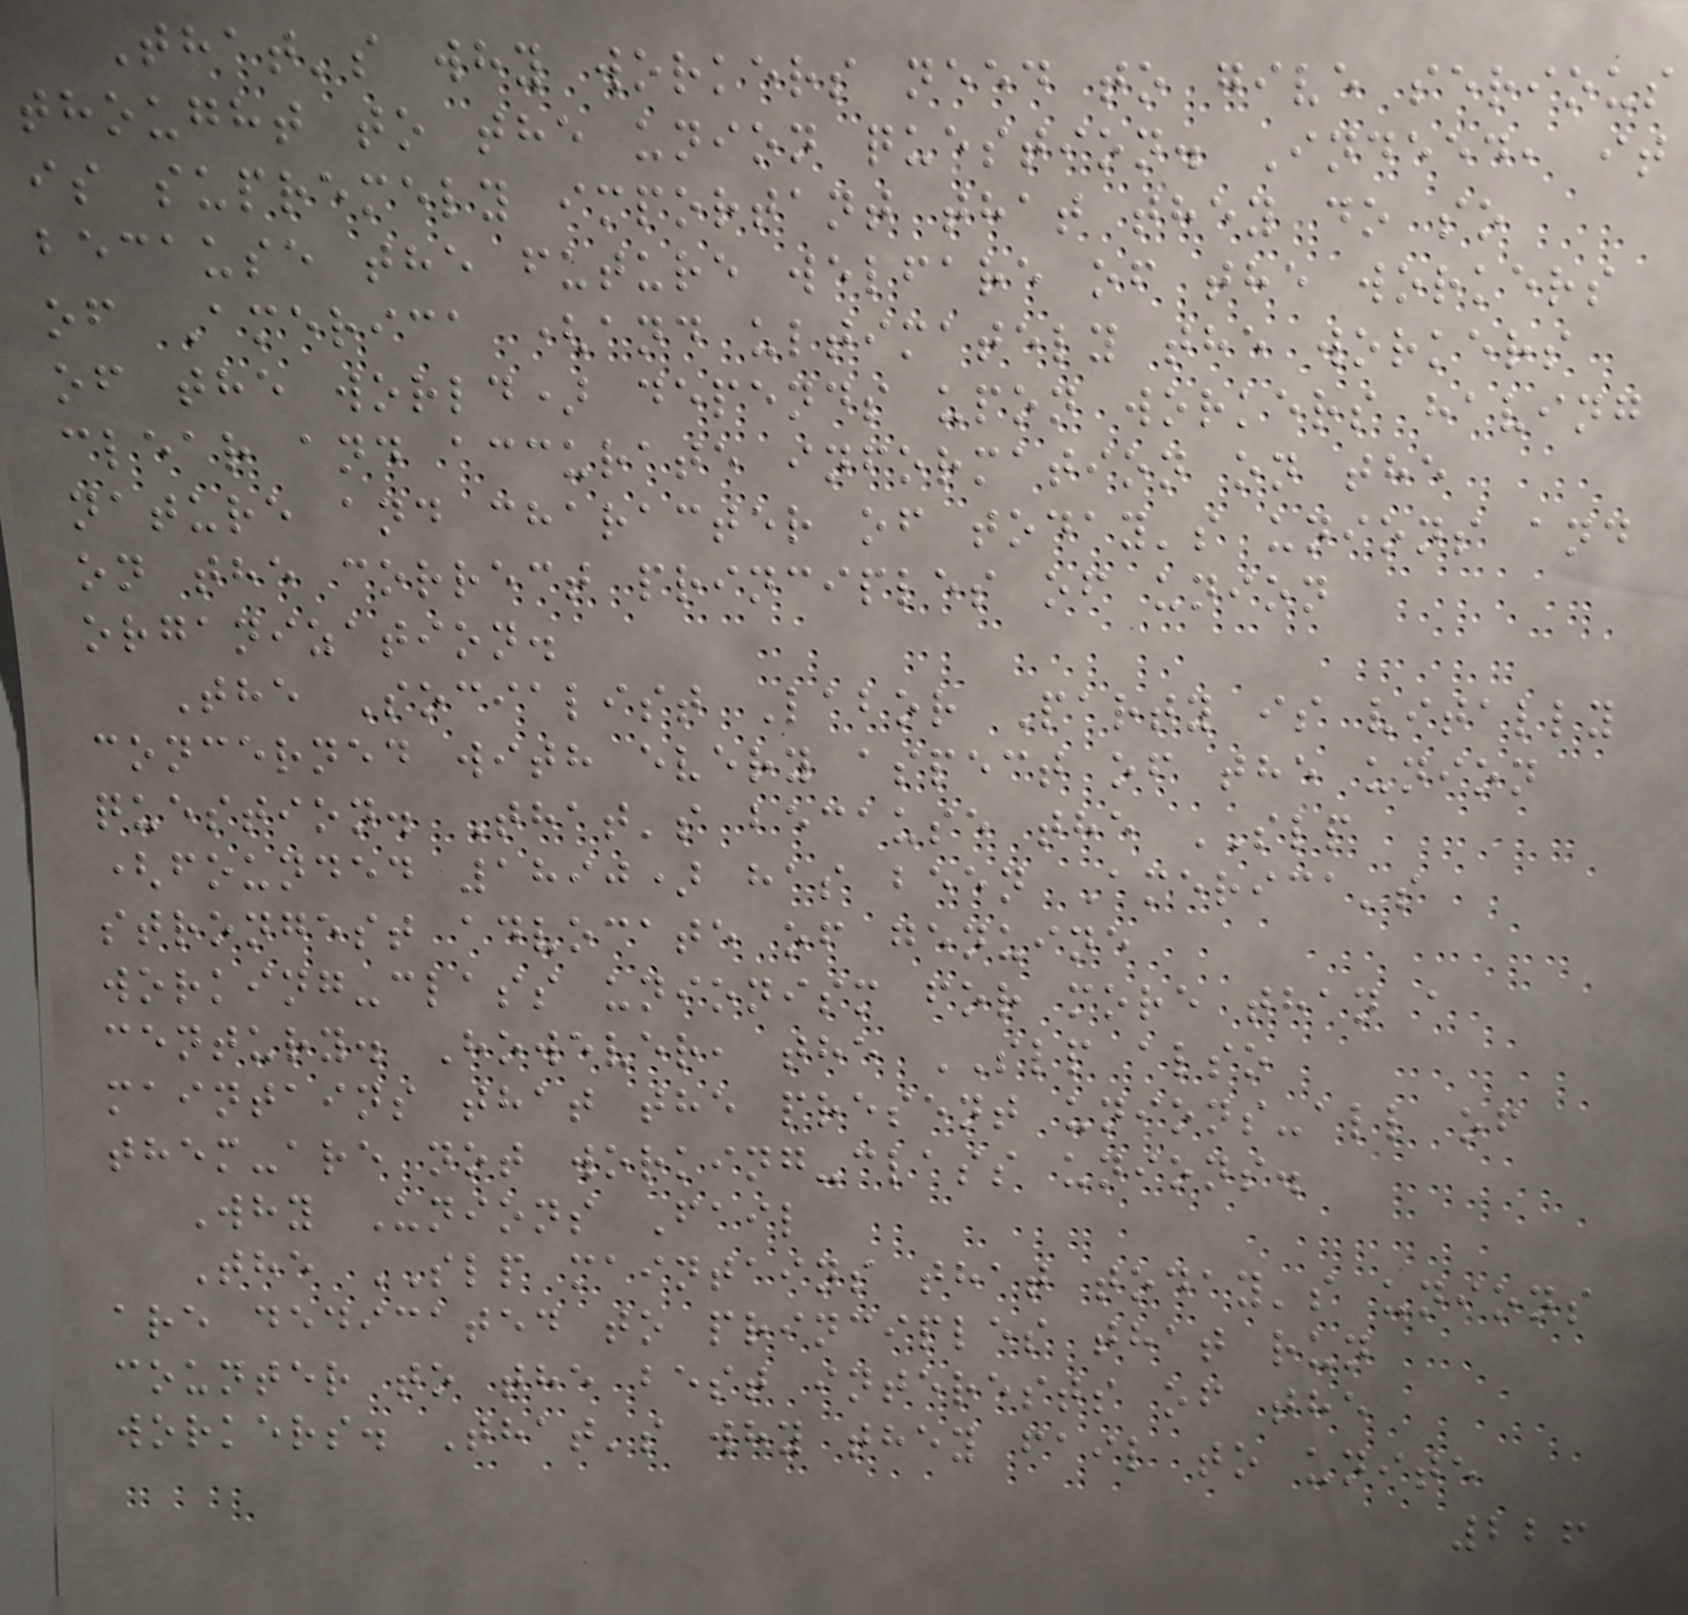That's why workers need to give serious
thought to the union question. Indeed, it
is supremely important that they do so
because the future welfare of the workers
of America (and ultimately the workers
of the world) depends upon workers having
clear and accurate information on the
nature and character of today's unions and
on the correct principles of union
organization.
The Socialist Labor Party is vitally
concerned with every aspect of the union
question. That's because the SLP
(founded 1890) has been America's
strongest advocate of genuine
working-class unionism for more than a
century. However, the SLP also
maintains that the present unions-all of
them-are not working-class unions.
Why Unions Fail
The SLP maintains that today's unions
are dedicated to principles that run
counter to the best interests of the
workers. That's why they fail to unite
226
